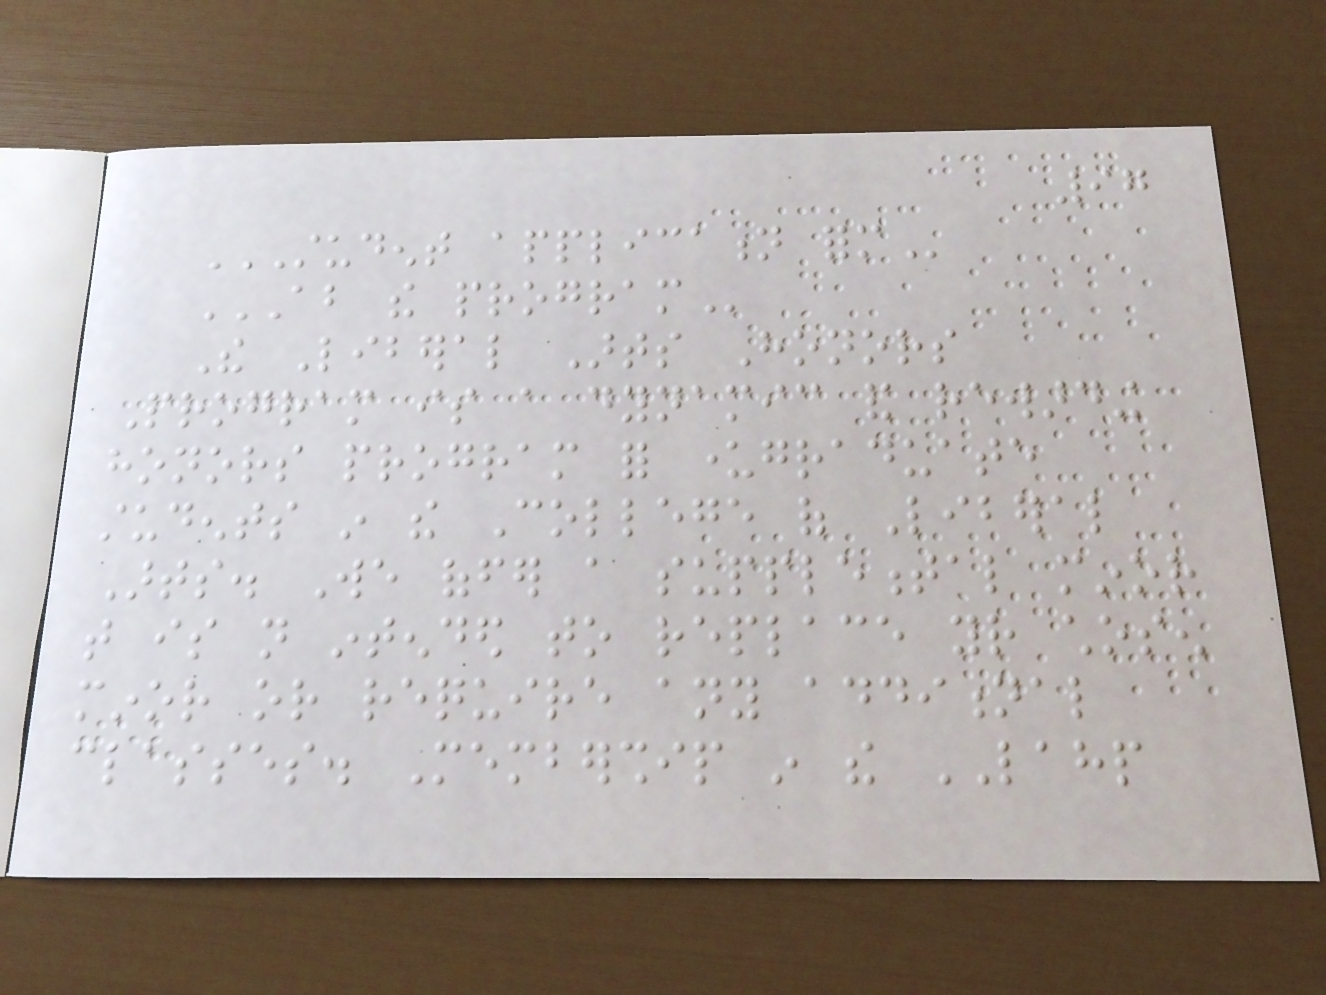97
STUDENT APPLICATION FORM
ABOUT THE PROGRAM
The Liberal Arts Honors
Program is a dynamic and rewarding
honors program for undergraduate
students in the College of Liberal
Arts. We offer a supplemental minor
that is not intended to replace your chosen
minor or require any additional
classes. Membership in the LAHP
